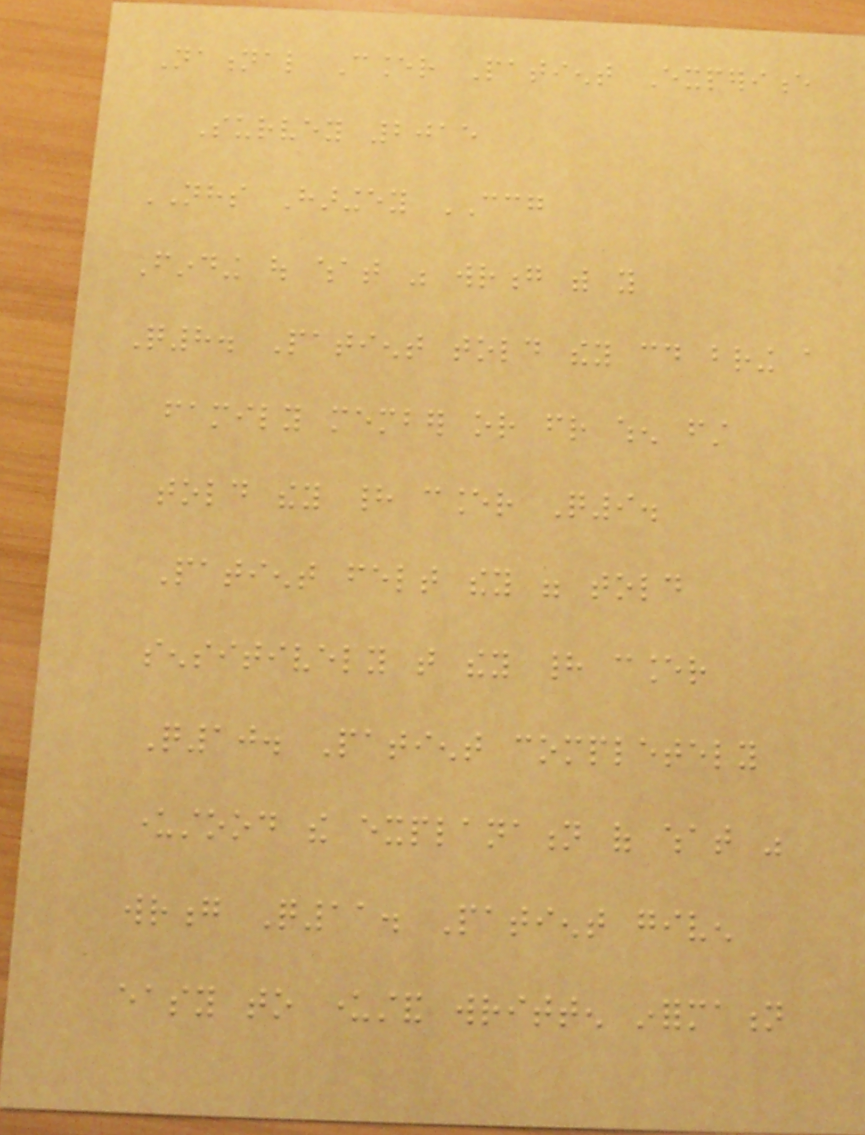National Cancer Patient Experience
Survey 2015
NHS Haringey CCG
Finding out what was wrong with you
Q8. Patient told they could bring a
family member or friend when first
told they had cancer Q9.
Patient felt they were told
sensitively that they had cancer
Q10. Patient completely
understood the explanation of what was
wrong Q11. Patient given
easy to understand written information
